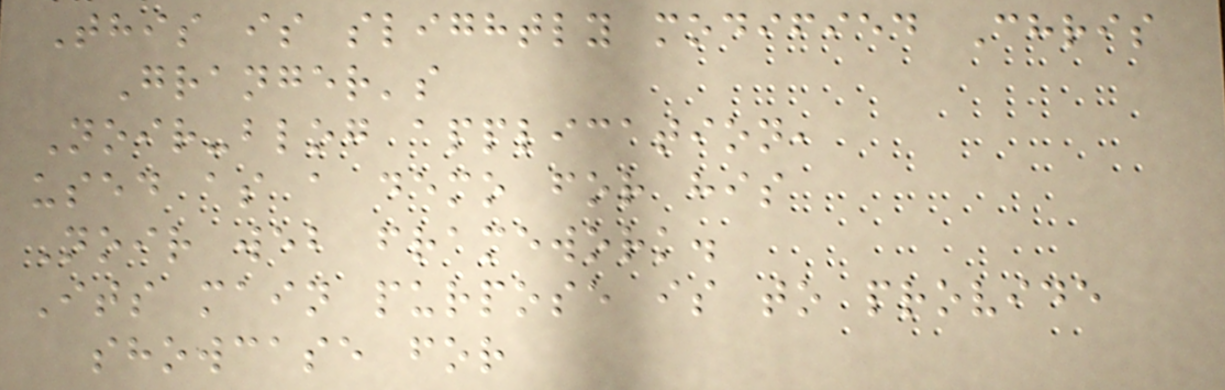This is slightly modified Chris
Granger's
Noir-blog application,
used as a demo for his
Noir web framework.
Its main purpose is to provide
showcase for
